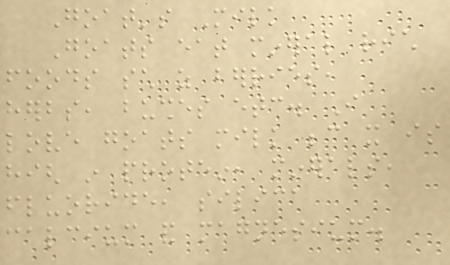Goat's Milk
Goats eat mineral rich
foods such as berries,
herbs, bushes etc. I
love goats milk because it is
high in protein, minerals,
fluoride, silica
calcium and magnesium.
